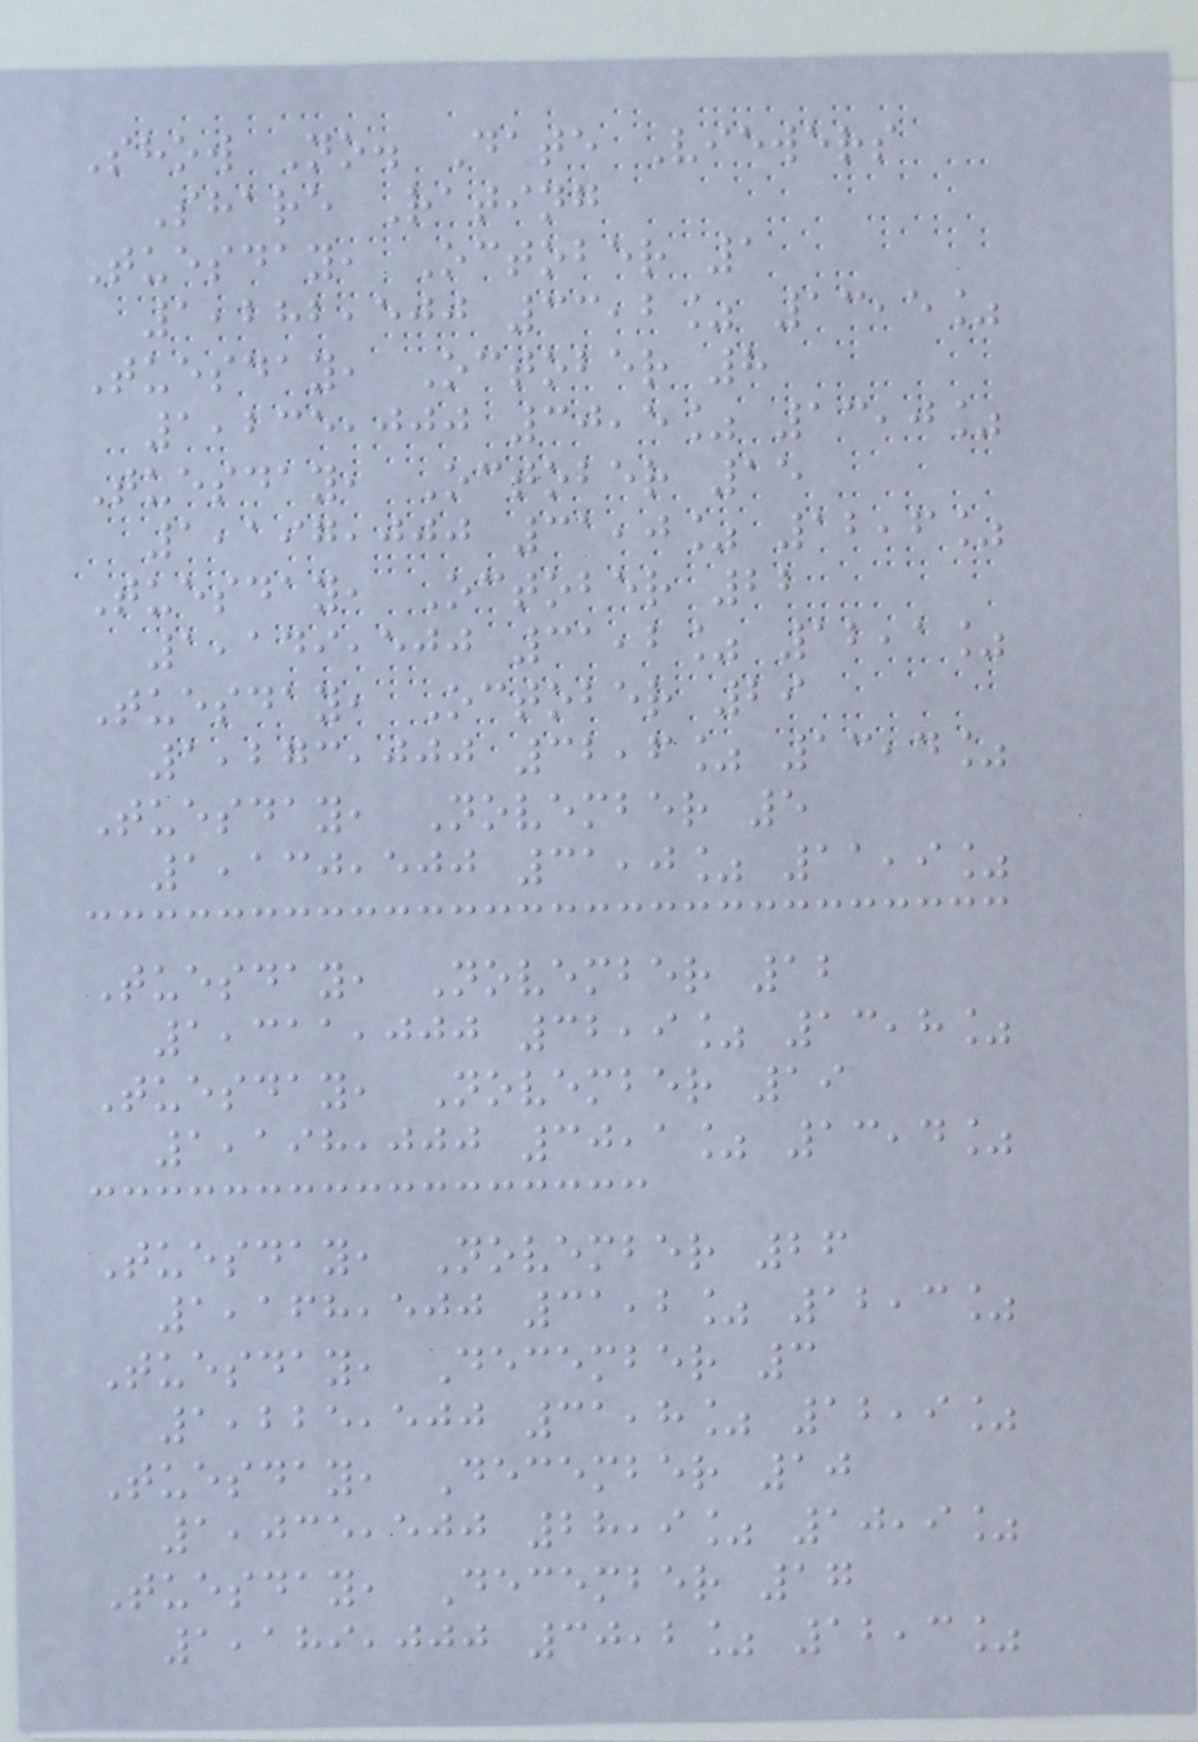Show No. Date Viewers
Share Rating
Tuesday, October 1
1,282,500 33,2% 13,5%
Tuesday, October 8
1,235,000 30,5% 13,0%
Tuesday, October 15
1,197,000 31,0% 12,6%
Tuesday, October 22
1,149,500 31,2% 12,1%
Tuesday, October 29
1,273,000 32,6% 13,4%
Tuesday, November 5
1,130,500 31,0% 11,9%
Tuesday, November 12
1,311,000 32,9% 13,8%
Tuesday, November 19
1,198,000 30,1% 13,4%
Tuesday, November 26
1,168,500 31,2% 12,3%
Tuesday, December 3
1,225,500 31,8% 12,9%
Tuesday, December 10
1,035,500 28,9% 10,9%
Tuesday, December 17
1,189,000 30,2% 12,3%
